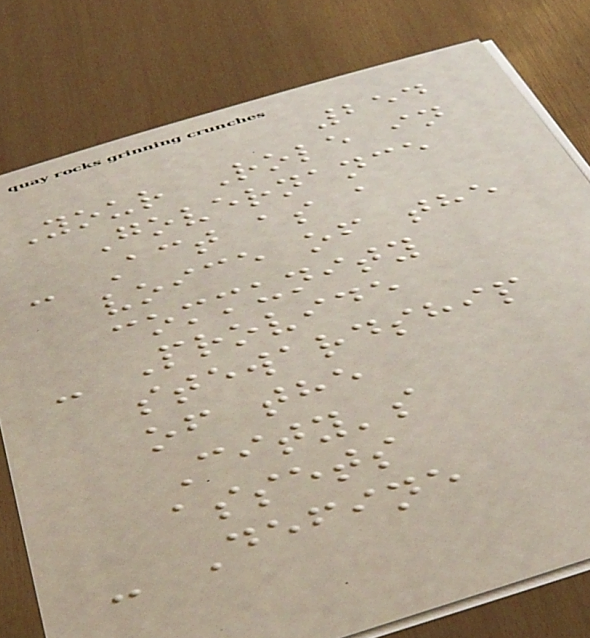254
Your Role in
Governance
- Act as a
voice of the
community
- Provide
stewardship
of the
City's
assets
- Define
